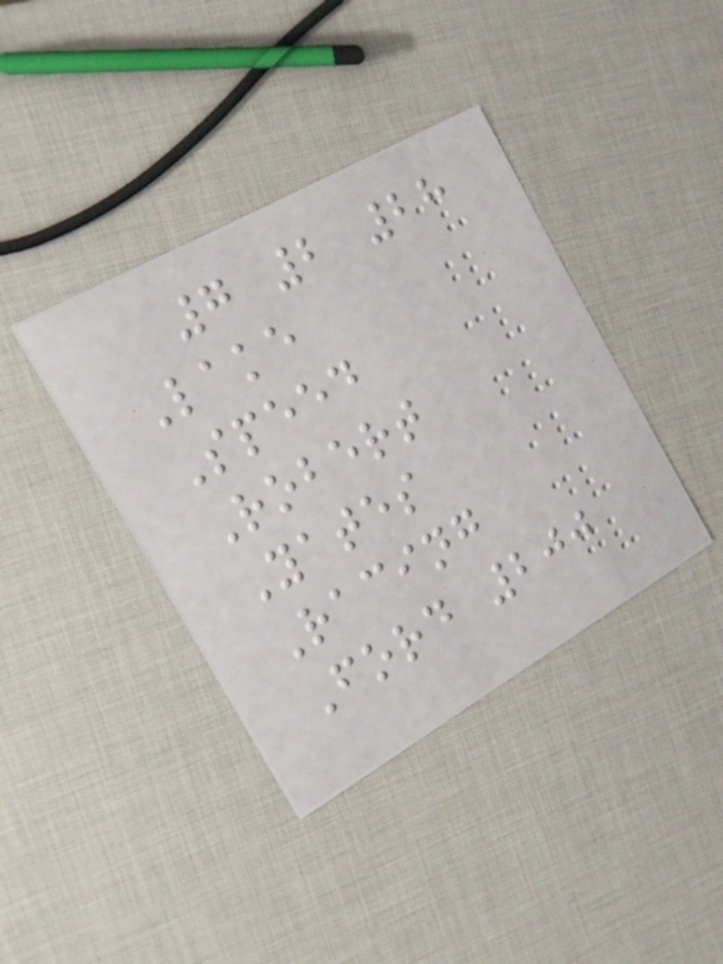7 2 28
Lake
Speed
Robert
Yates
Racing
Ford 200
